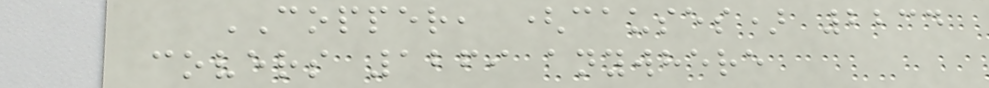COPPER, (causes) 2234
covers 1269 anywhere
